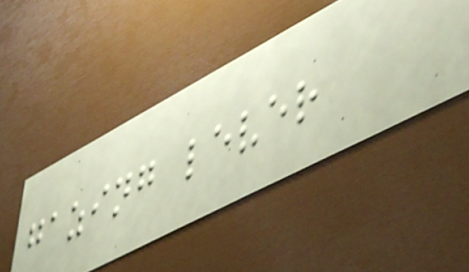gazing lever
